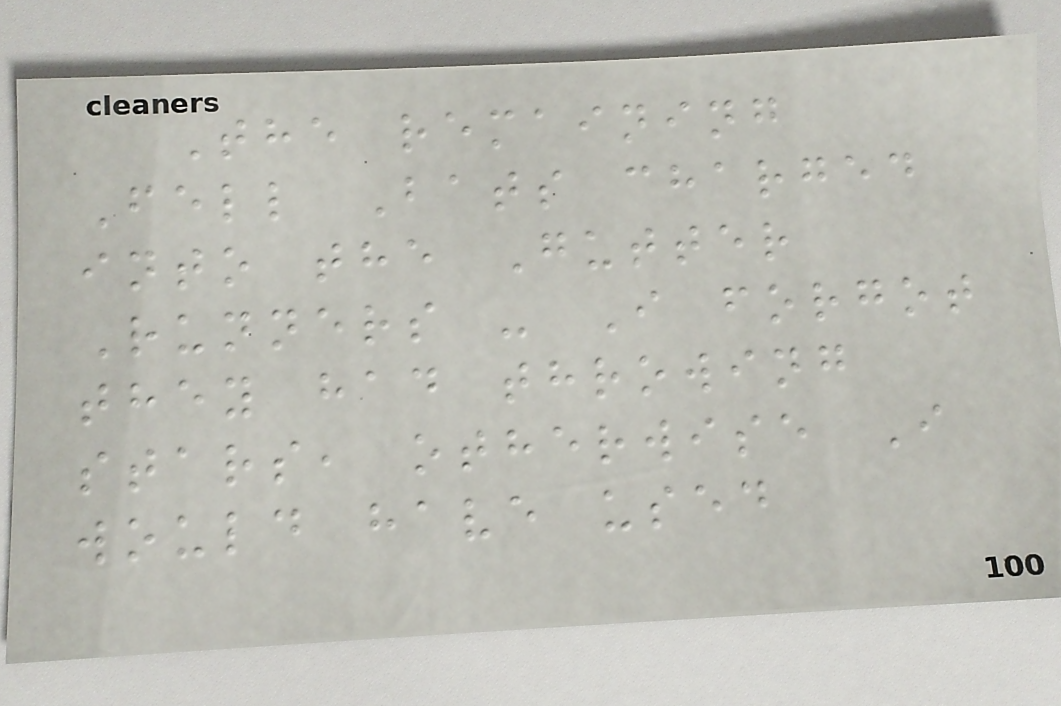The remaining
Fell Bats charged
into the Gutter
Runners - I forgot
they had throwing
stars, otherwise I
would have used
